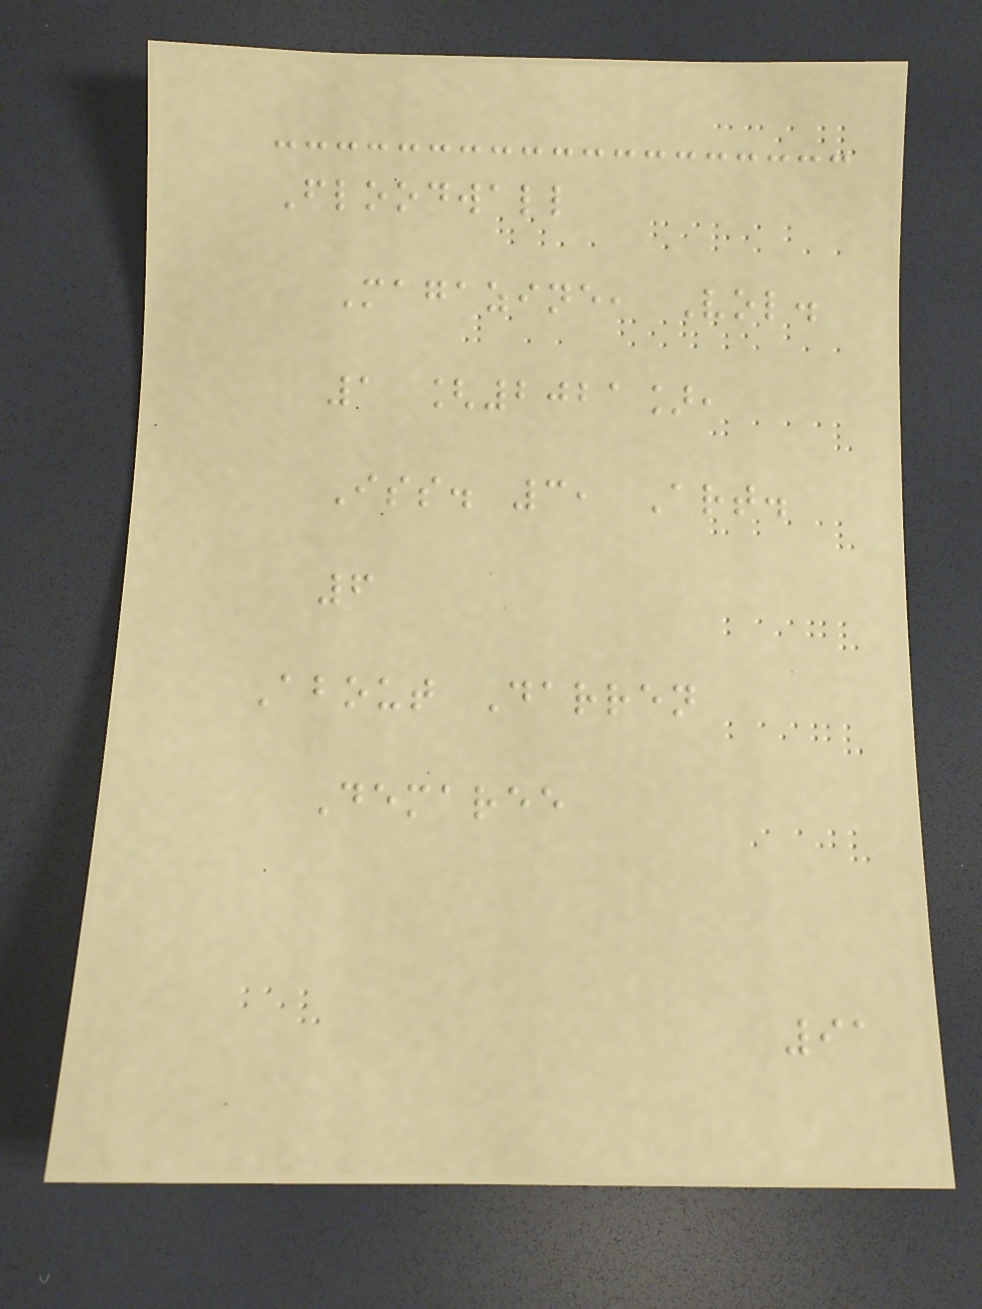Floodwall
Magazine, Vol.
1 [2021],
Iss. 3, Art.
6
About Darren
Demaree
91
